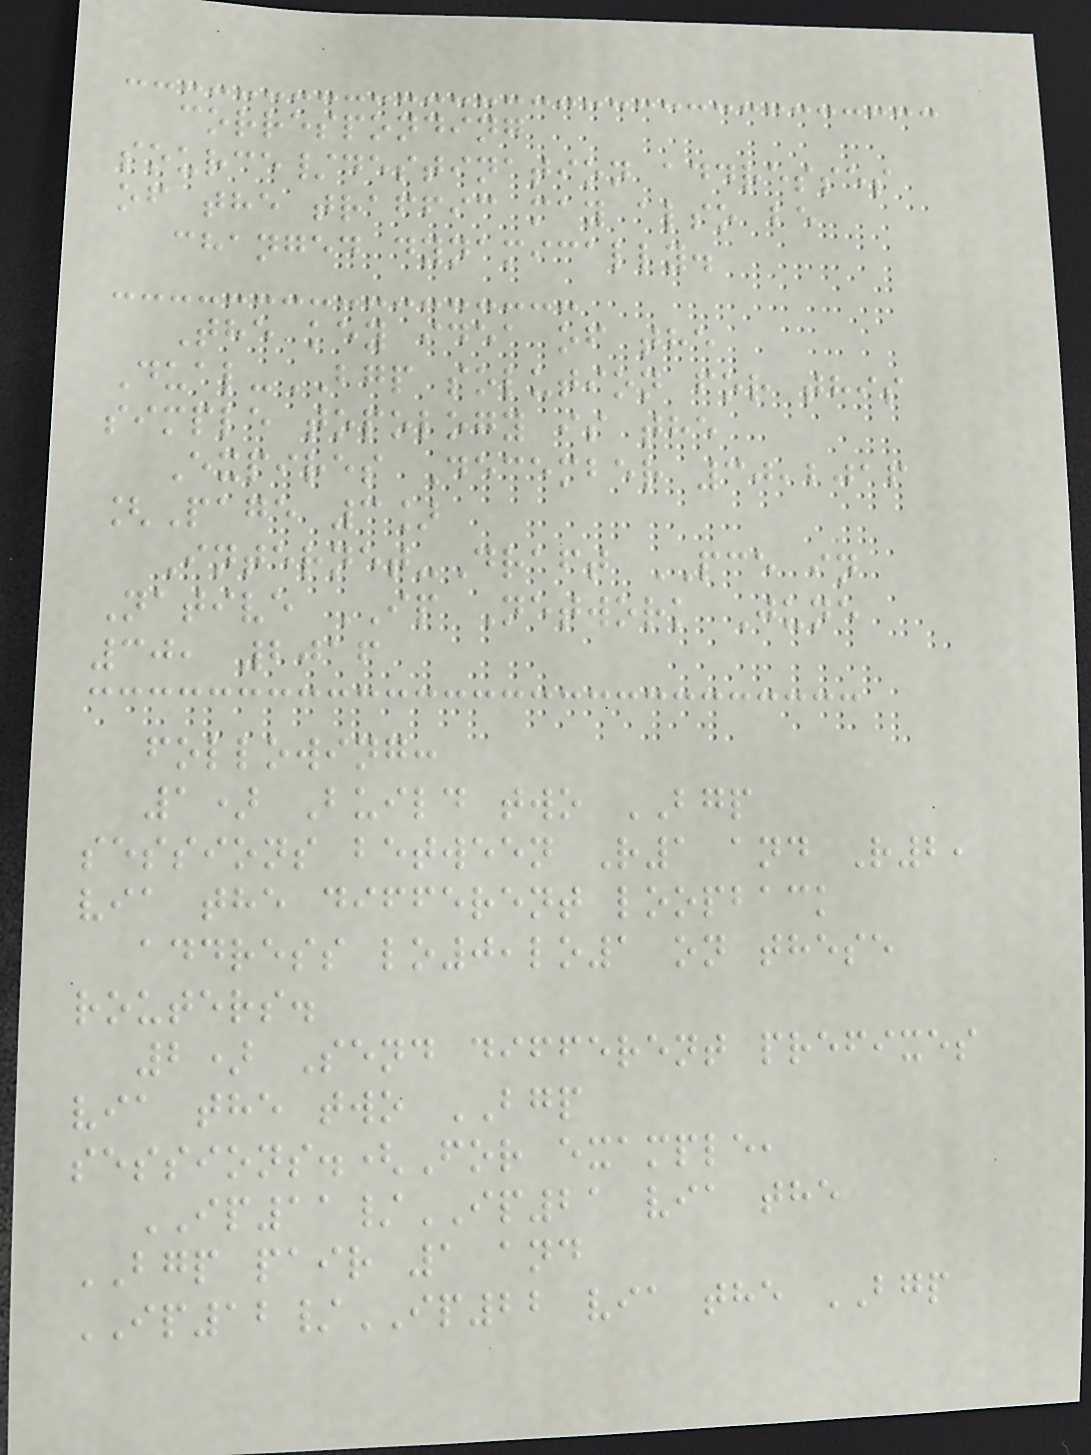corresponding
source/destination addresses
of the traffic may also be
changed dynamically.
The key idea of the
Dual-BGP solution for this
simple topology is the
Expires December 30,2016
[Page 3]
Internet-Draft PCE in
Native IP Network June
30, 2016
following:
1) Build two BGP
sessions between R1 and R2,
via the different loopback
address lo0,lo1 on these
routers.
2) Send different prefixes
via the two BGP
sessions.(For example,
IP11/IP21 via the
BGP pair 1 and
IP12/IP22 via the BGP
